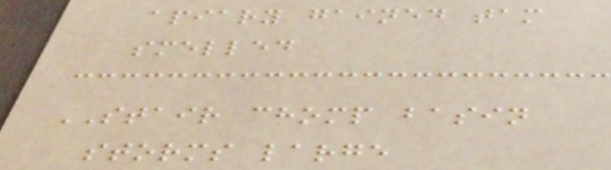apiary gained tam
smelled
STAIR chomp basin
storms large
